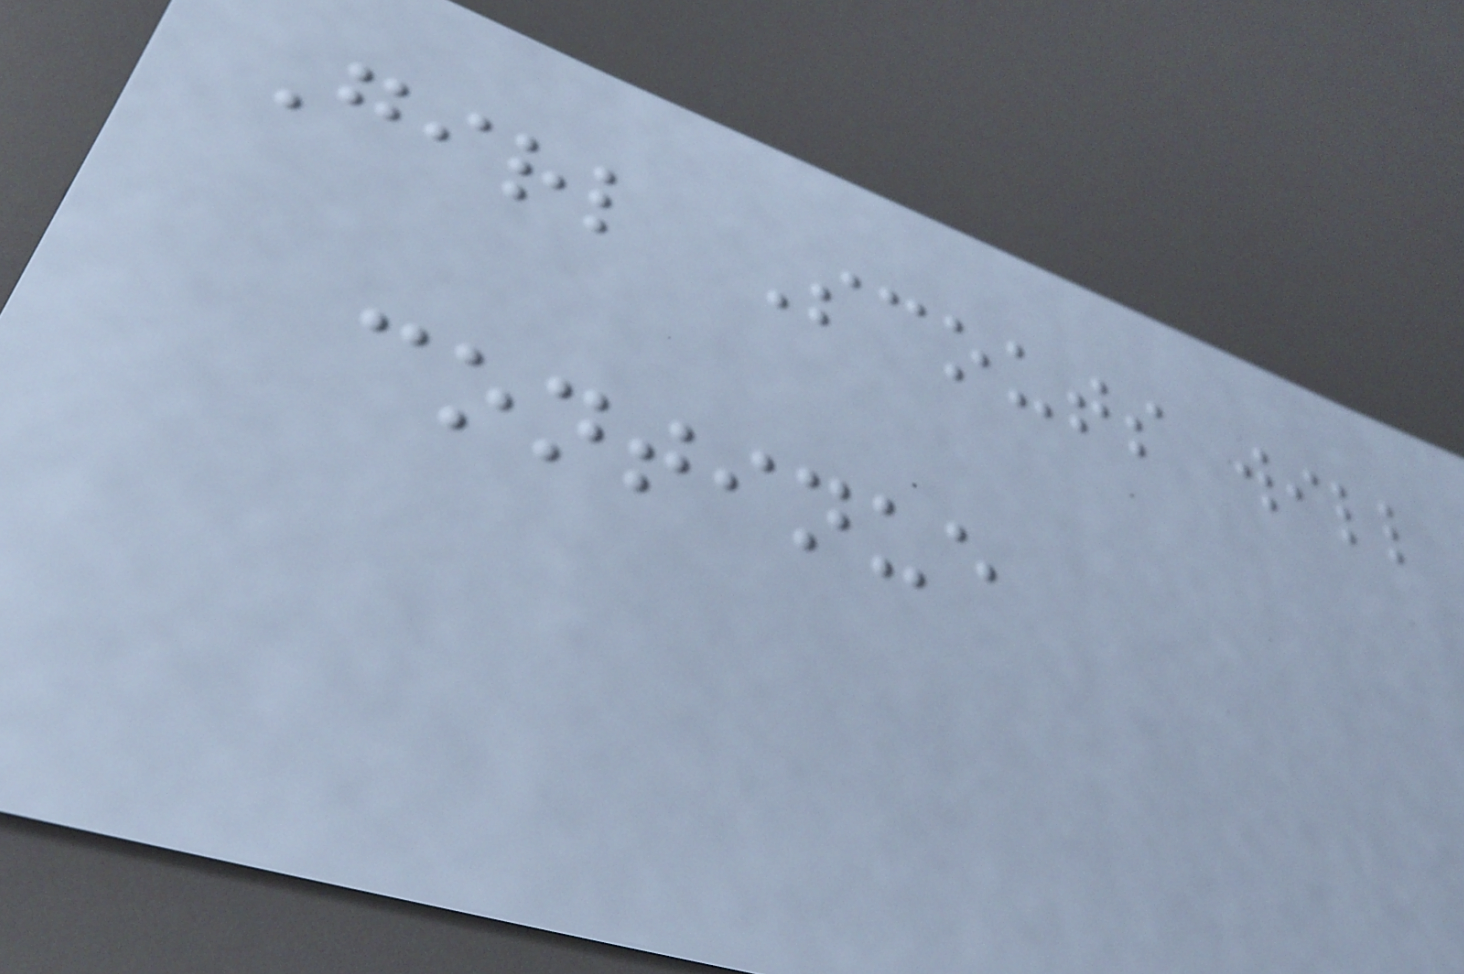Girl Scouts will
continue
